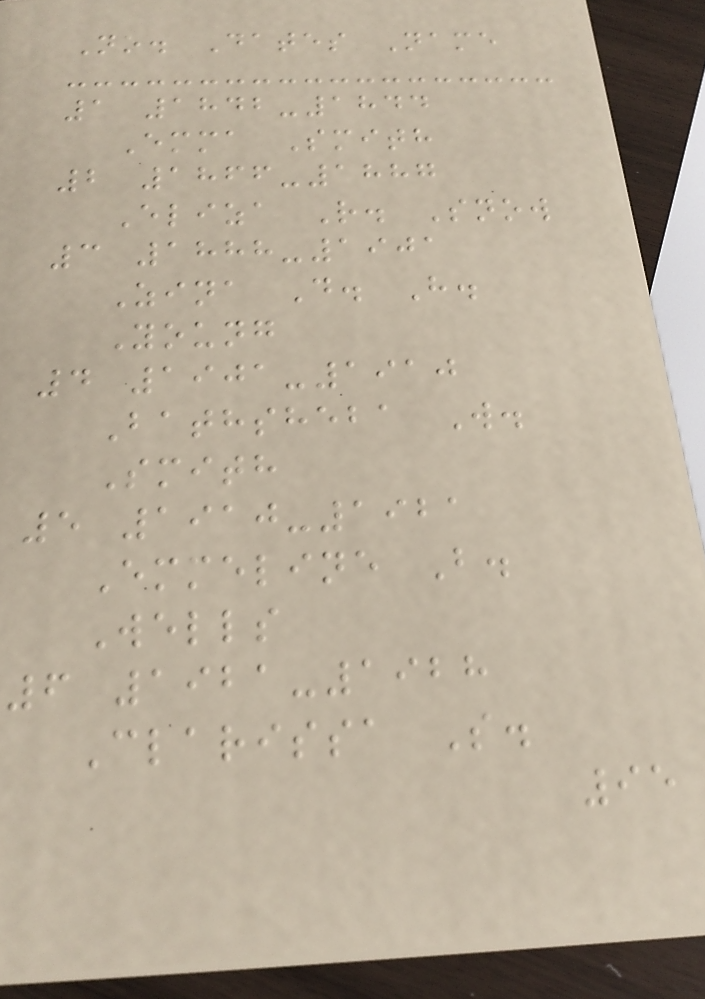No. Dates Name
1 1842-1844
Emma Smith
2 1866-1887
Eliza R. Snow
3 1888-1901
Zina D. H.
Young
4 1901-1910
Bathsheba W.
Smith
5 1910-1921
Emmeline B.
Wells
6 1921-1928
Clarissa S.
95
